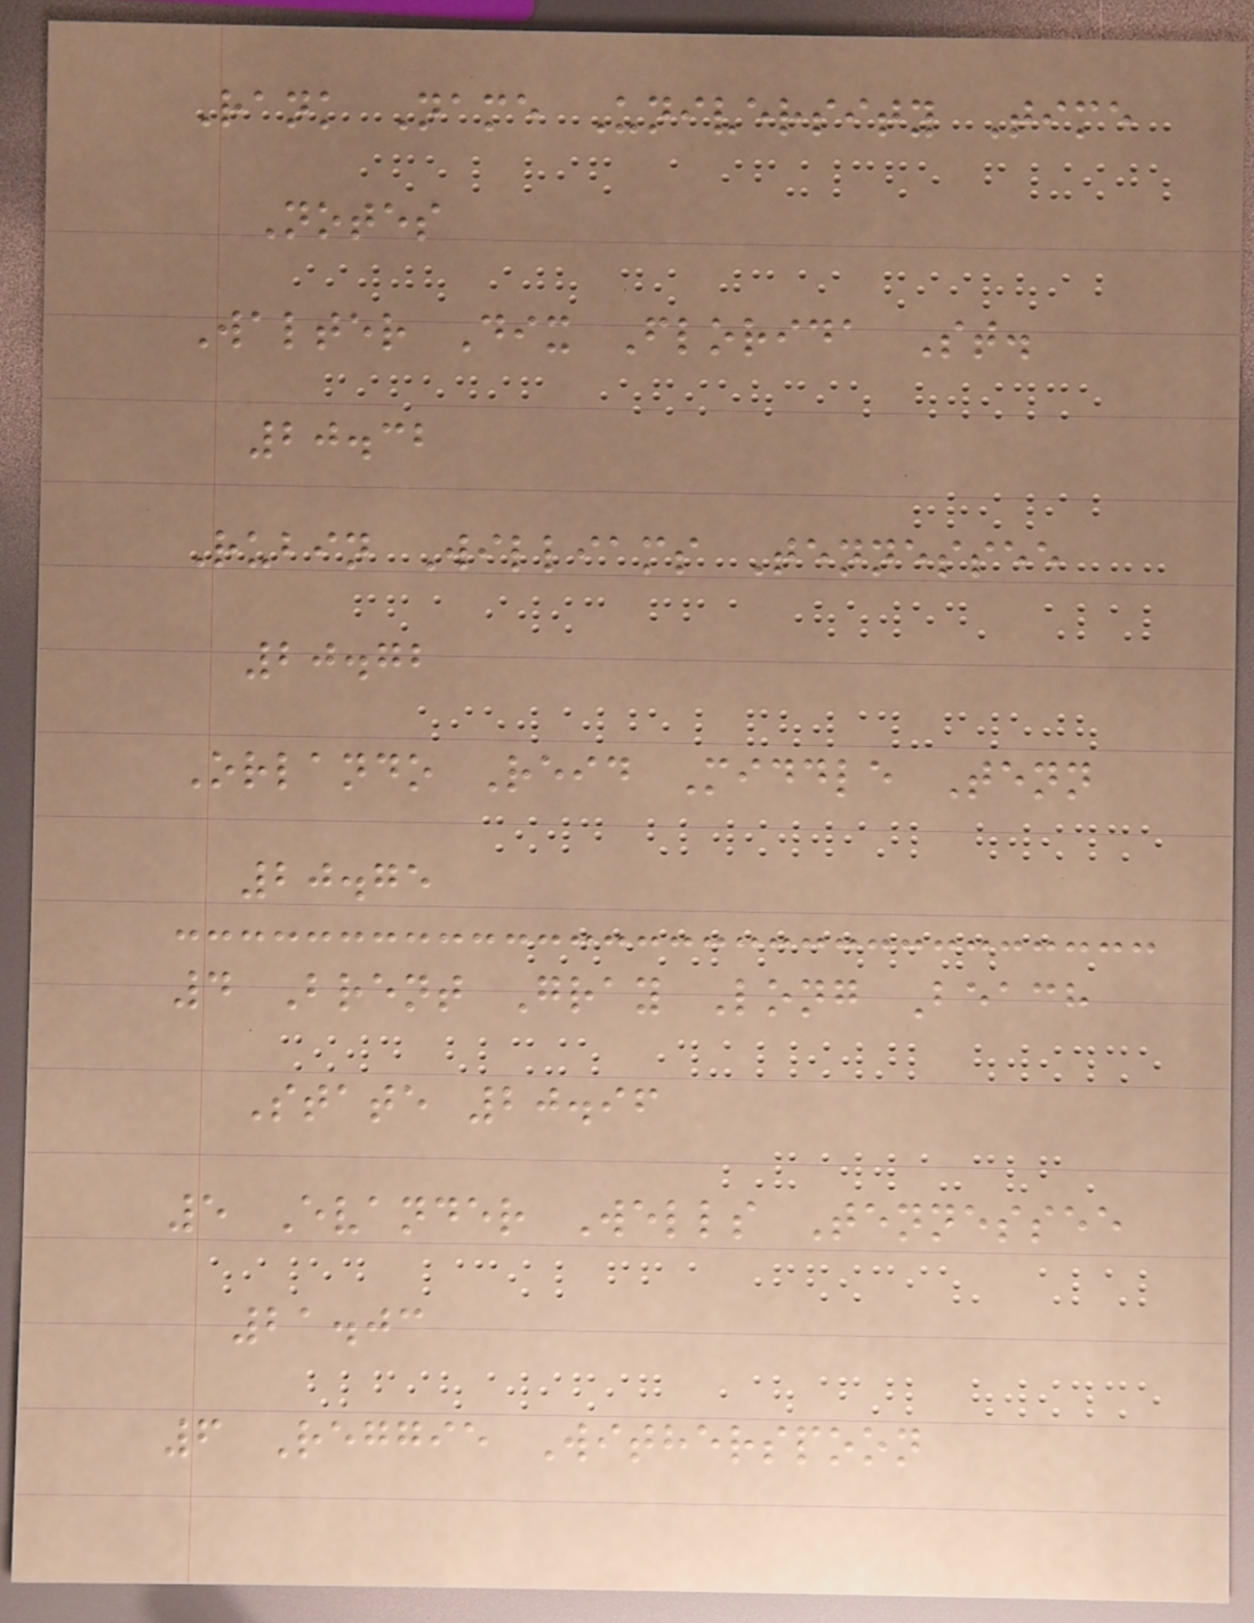Rank Name University Time
Notes
Walter Dix Florida St.
20.32
Rubin Williams Tennessee
20.72
Orlando Reid Middle Tenn
20.75
4 Brent Gray Long Beach
State 20.96
5 Evander Wells Tennessee
21.03
6 Reggie Witherspoon
